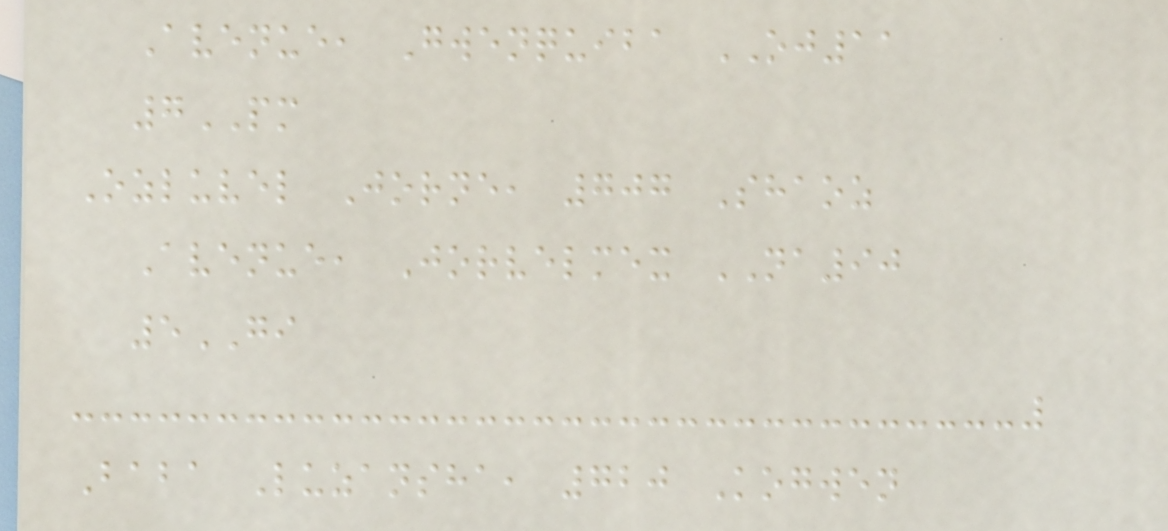Avenue, Gwenquiba OJ11
7PM
Ozluvel Jorne, 707 Shaoz
Avenue, Jorvelmex NA90
5GI
Baba Luzansha, 720 Kogwen
